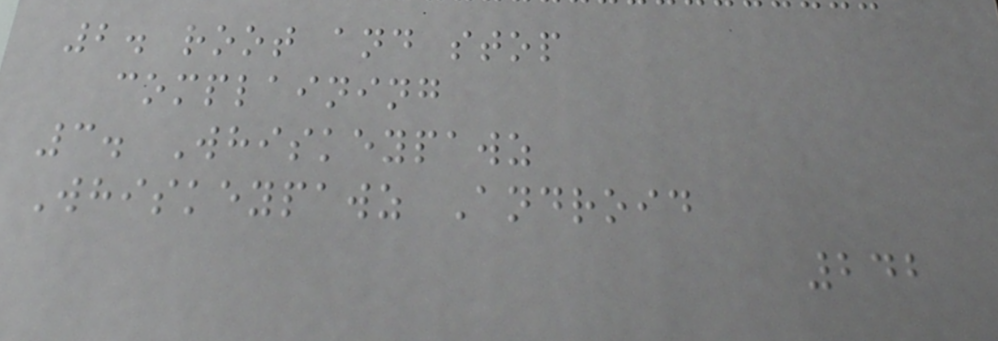2. root and stop
complaining
3. Whiskeypawz
Whiskeypawz Android
242
